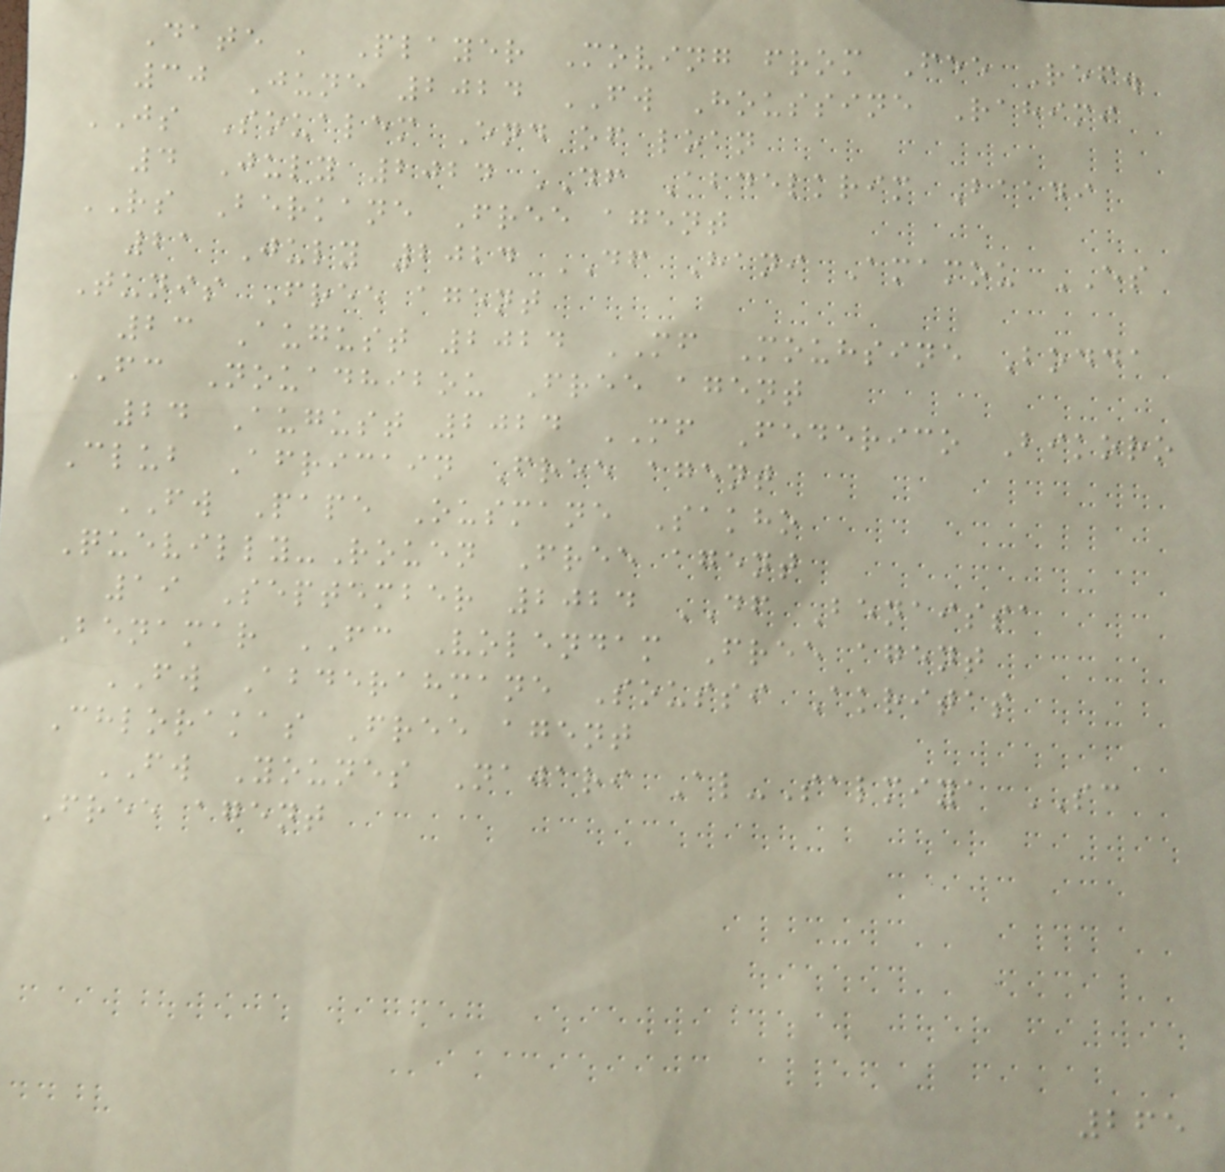Date ' Player Moving from Fee Ref.
30 June 2024 FW Houssine Rahimi
JS Soualem End of loan
4 July 2024 DF Abdelkrim Baadi
RS Berkane Free agent
21 July 2024 DF Hani Amamou ES
Tunis Free agent
23 August 2024 MF Mouhsine Bodda
FC Nouadhibou Free agent
24 August 2024 MF Federico Bikoro
Club Africain Free agent
FW Pape Ousmane Sakho
Quevilly-Rouen Free agent
19 September 2024 DF Benaissa
Benamar FC Volendam Free agent
FW Abderahmane Soussi Akritas
Chlorakas Free agent
FW Younes Najari Al-Salmiya SC
Free agent
265
